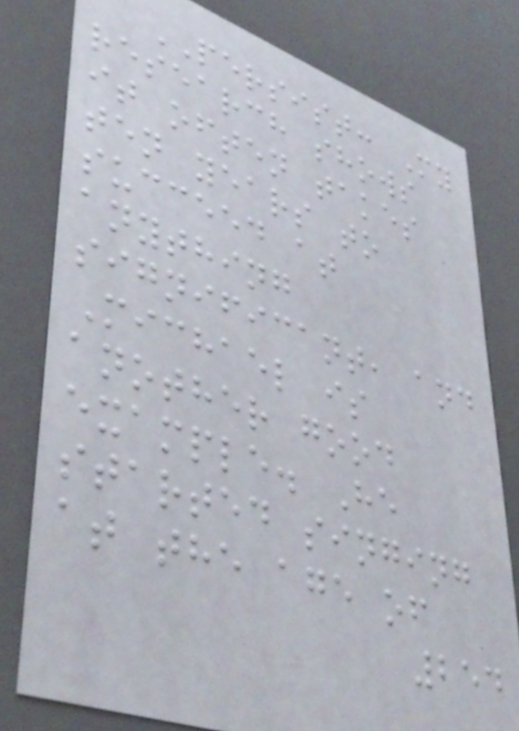PERSIST: My
research shows
it often takes
ten years to
succeed at
anything
significant, and
Michael is
another good
example. He
started singing
at the age of
254
